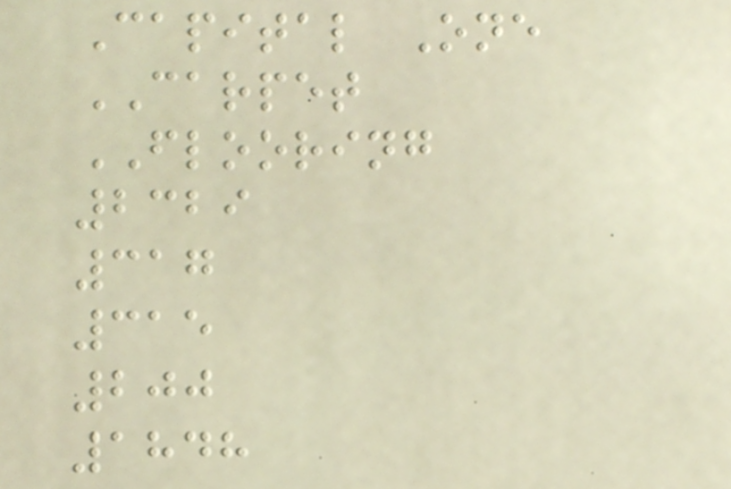Capital One
CARPET
FLOORING
2329
317
315
200
1848
